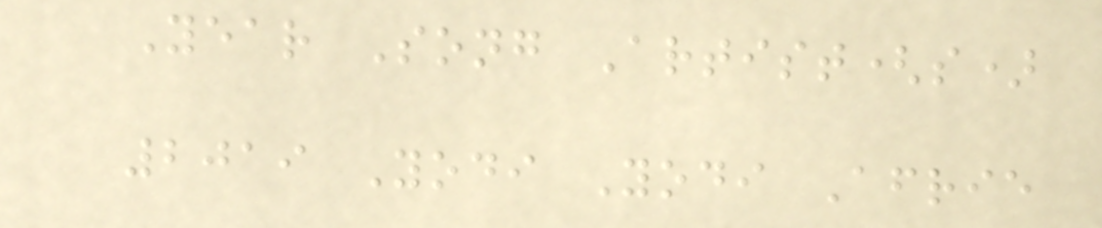Year Song Artist(s)
2019 Yodi Yodi Afrie
